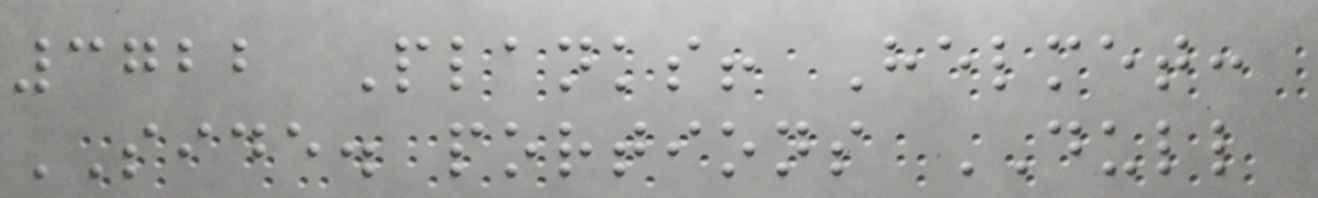3722 Planks! Helmet:
SIDE. portions DULL
